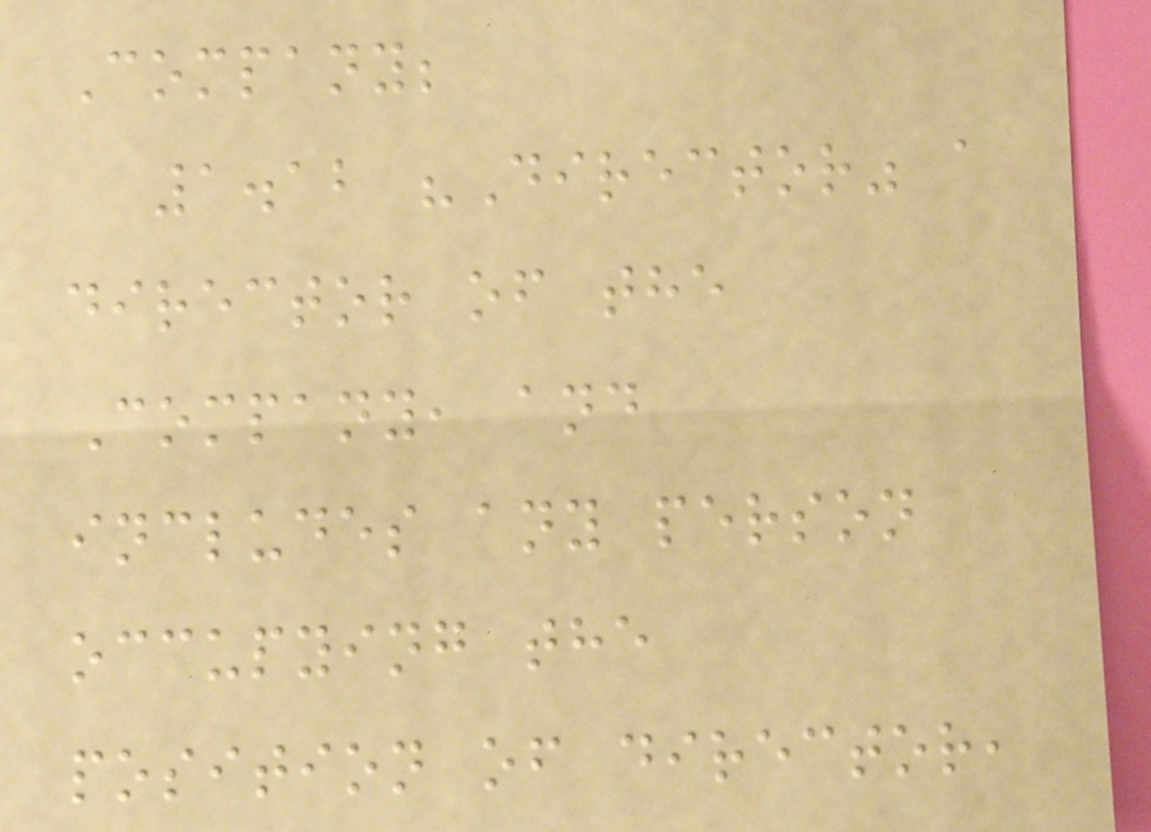Company;
1.12 "Director" a
director of the
Company, and
includes any person
occupying the
position of director,
